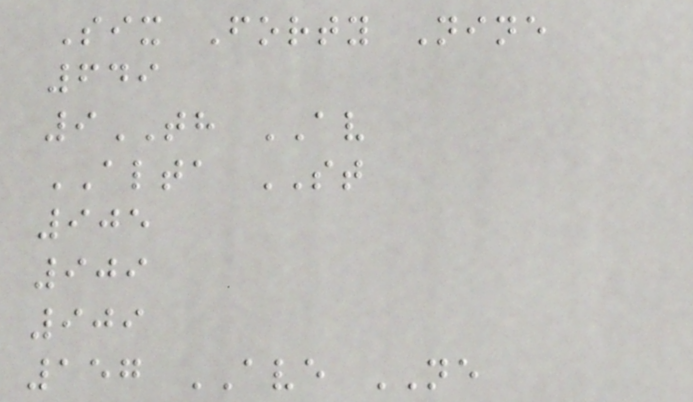Six Forty Nine
649
9TH AV
ALTA ST
905
909
909
157 AVE NE
